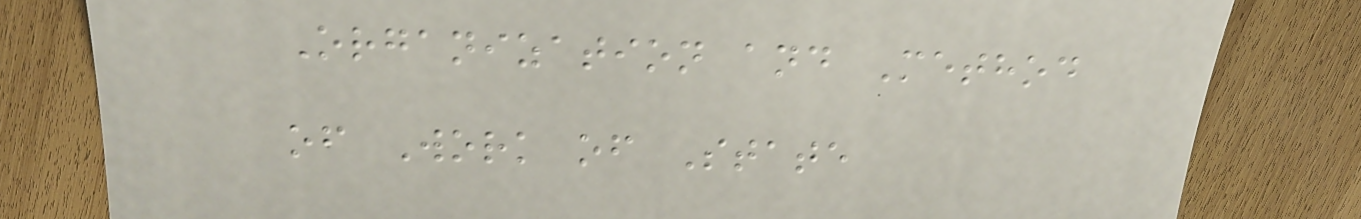Organization and Method
of Work of State
